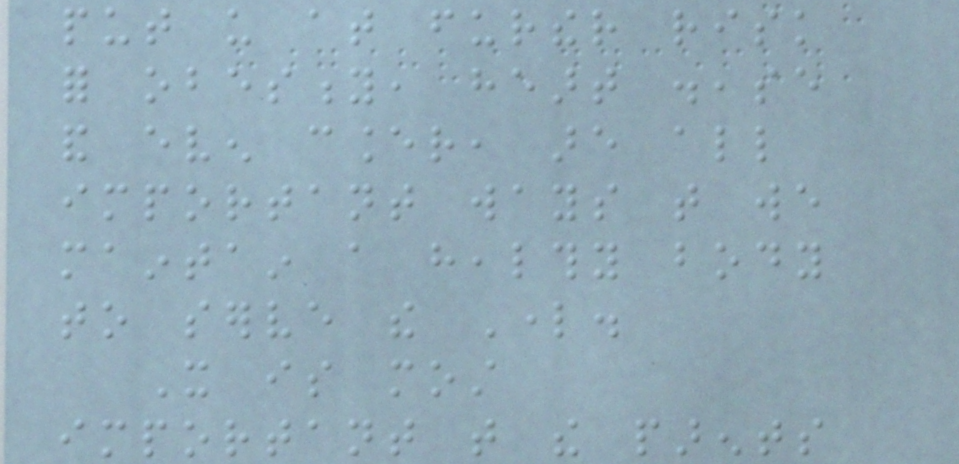put us at further risk
for obesity, heart disease
and even cancer, are all
important ways that we
maintain a healthy body
to serve the Lord.
It is most
important that the parents
